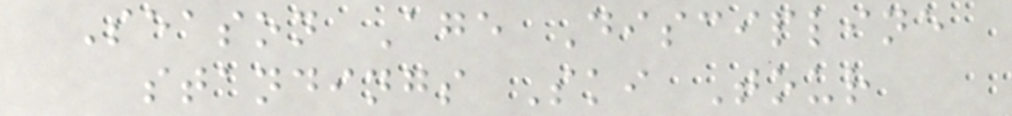Season Age Discipline
standings Ski Tour
